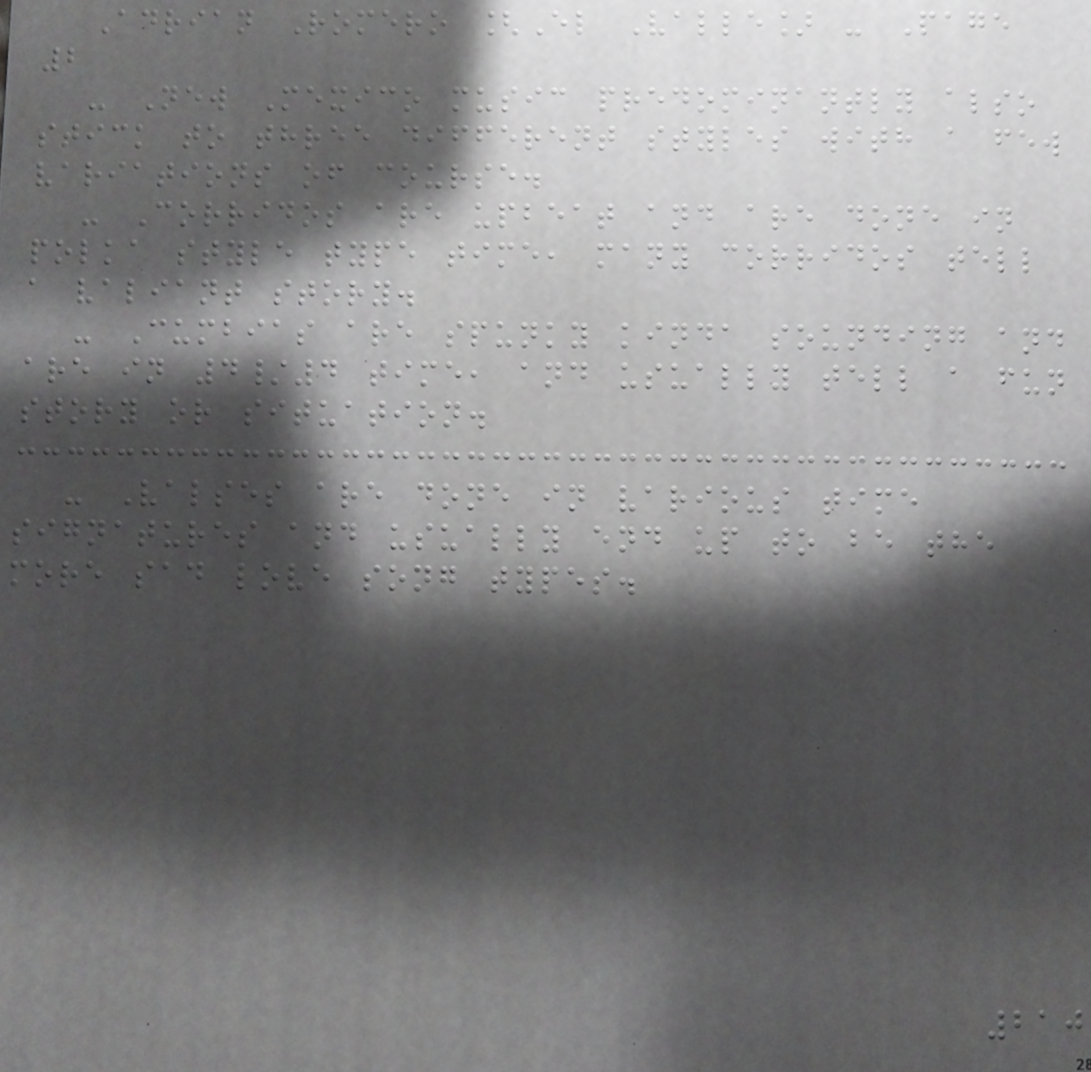Adrian Romero [El Valle] - Page
2
- New Mexico music predominantly also
stick to three different styles with a few
variations of course.
- Corridos are upbeat and are done in
polka style type time, many corridos tell
a valiant story.
- Cumbias are spunky kinda sounding and
are in 4/4 time, and usually tell a fun
story or situation.
- Valses are done in various time
signatures and usually end up to be the
more sad love song types.
210
